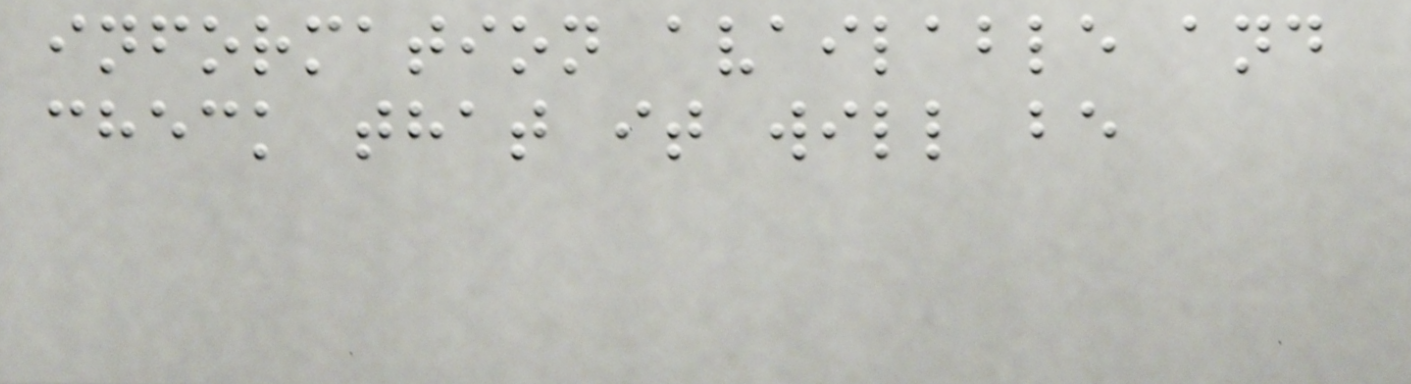information available and
check that it will be
